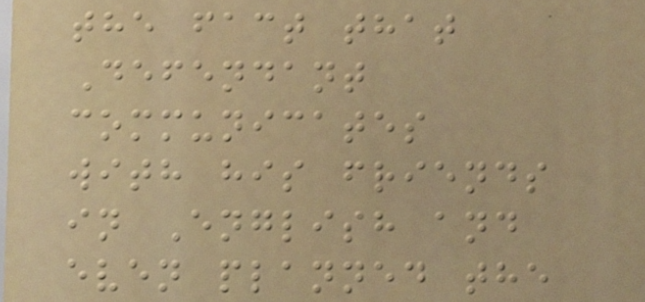the fact that
Defendant
communicates
with his friends
in English and
even planned the
